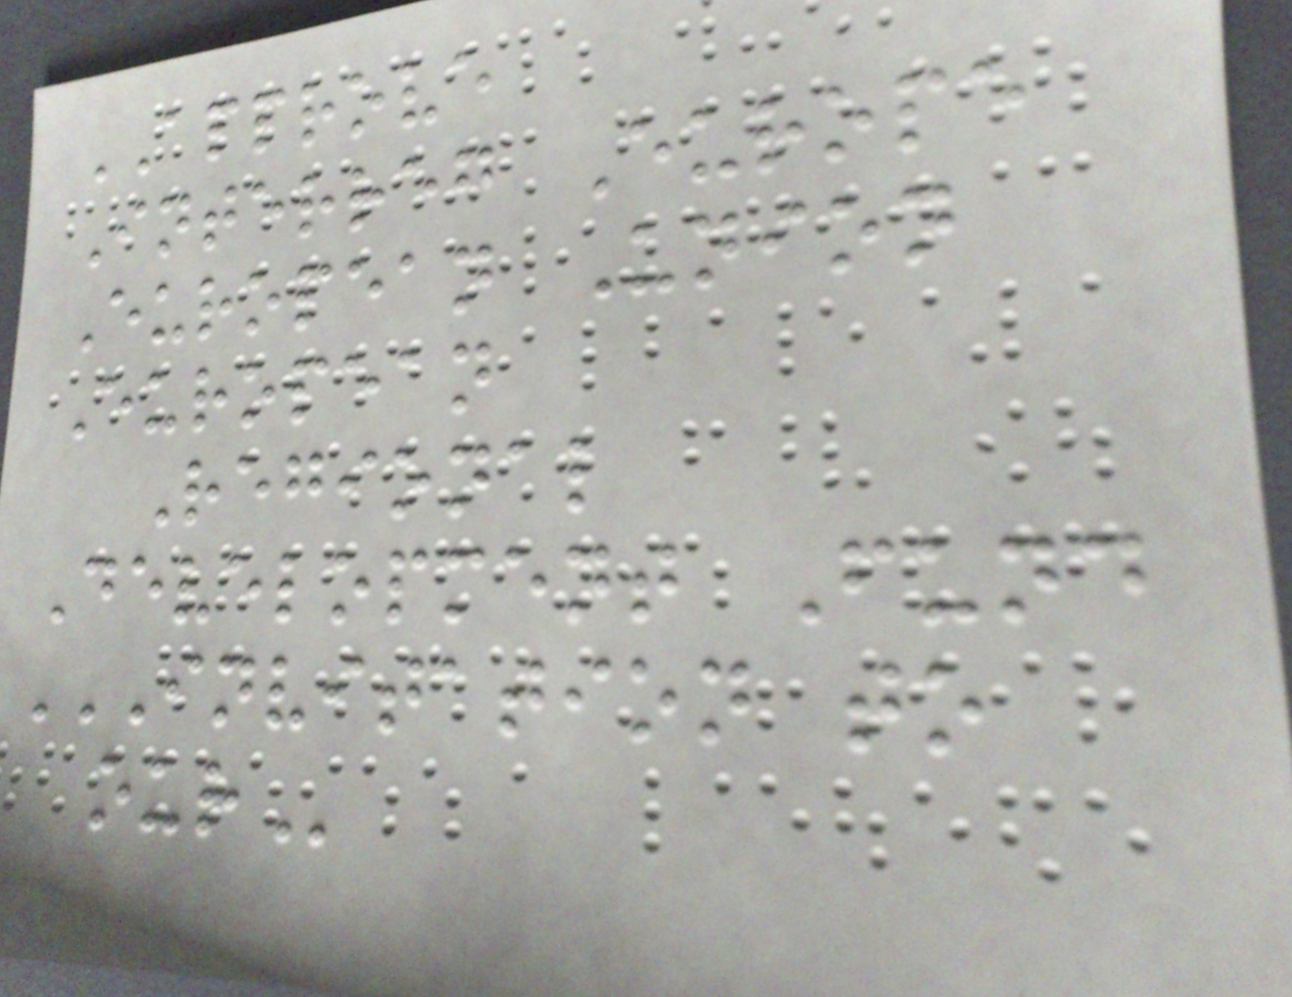APPROVE
Interreg Europe
European Union
European
Regional
Development Fund
INVITATION TO
OUR
